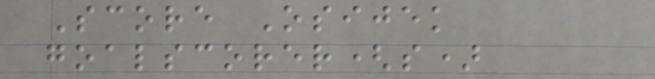Score Osijek
goalscorer(s)
